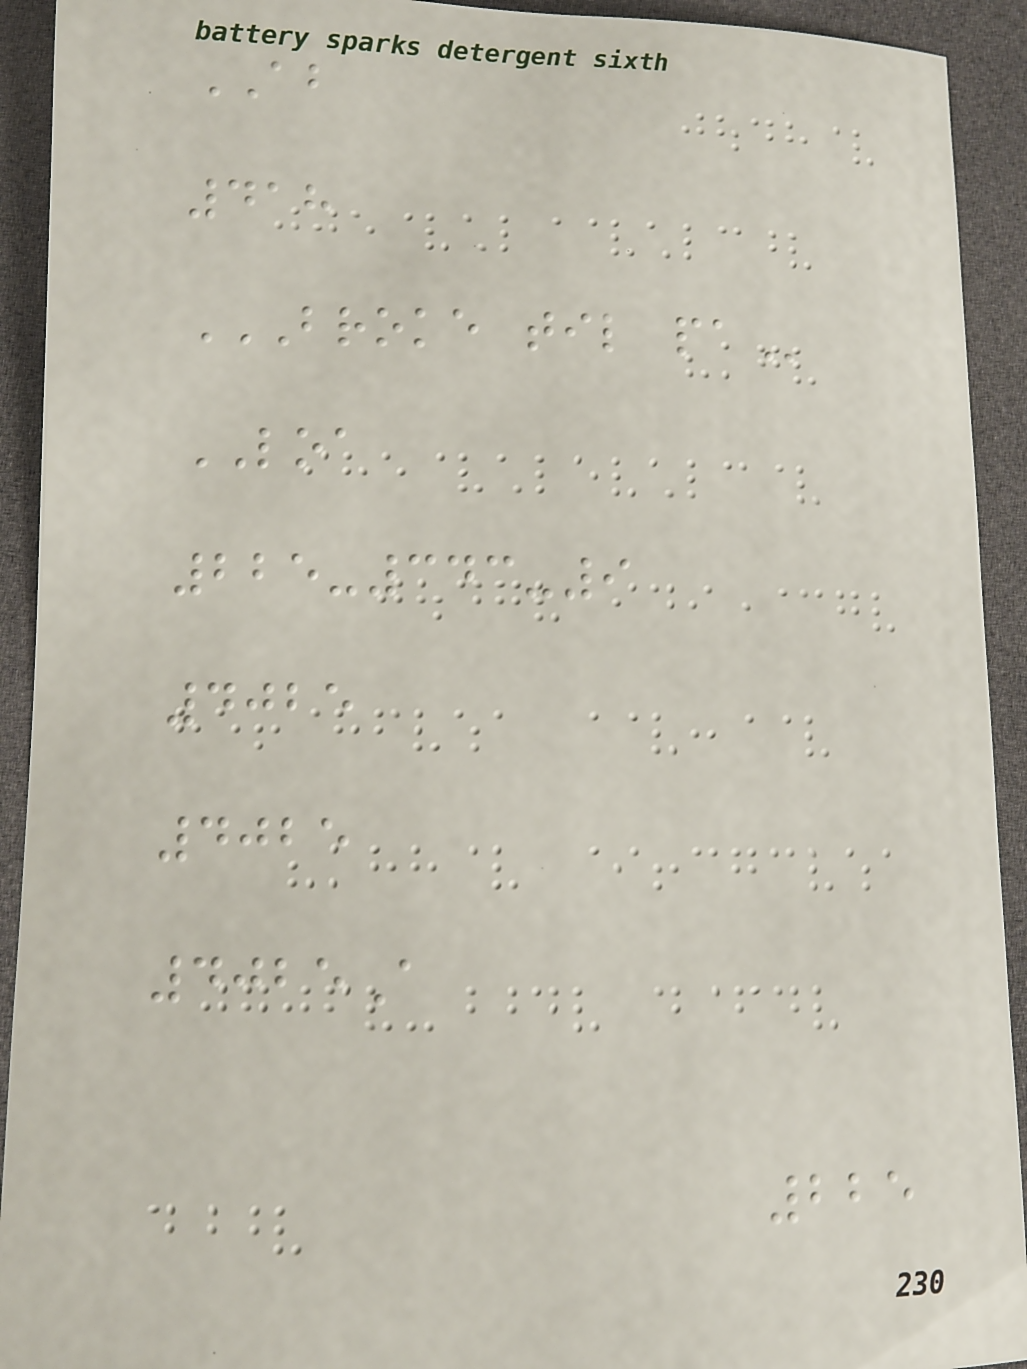AB
418
BROKE TIL PA
LOA
225-343-9
4025
4025
4025A
225
